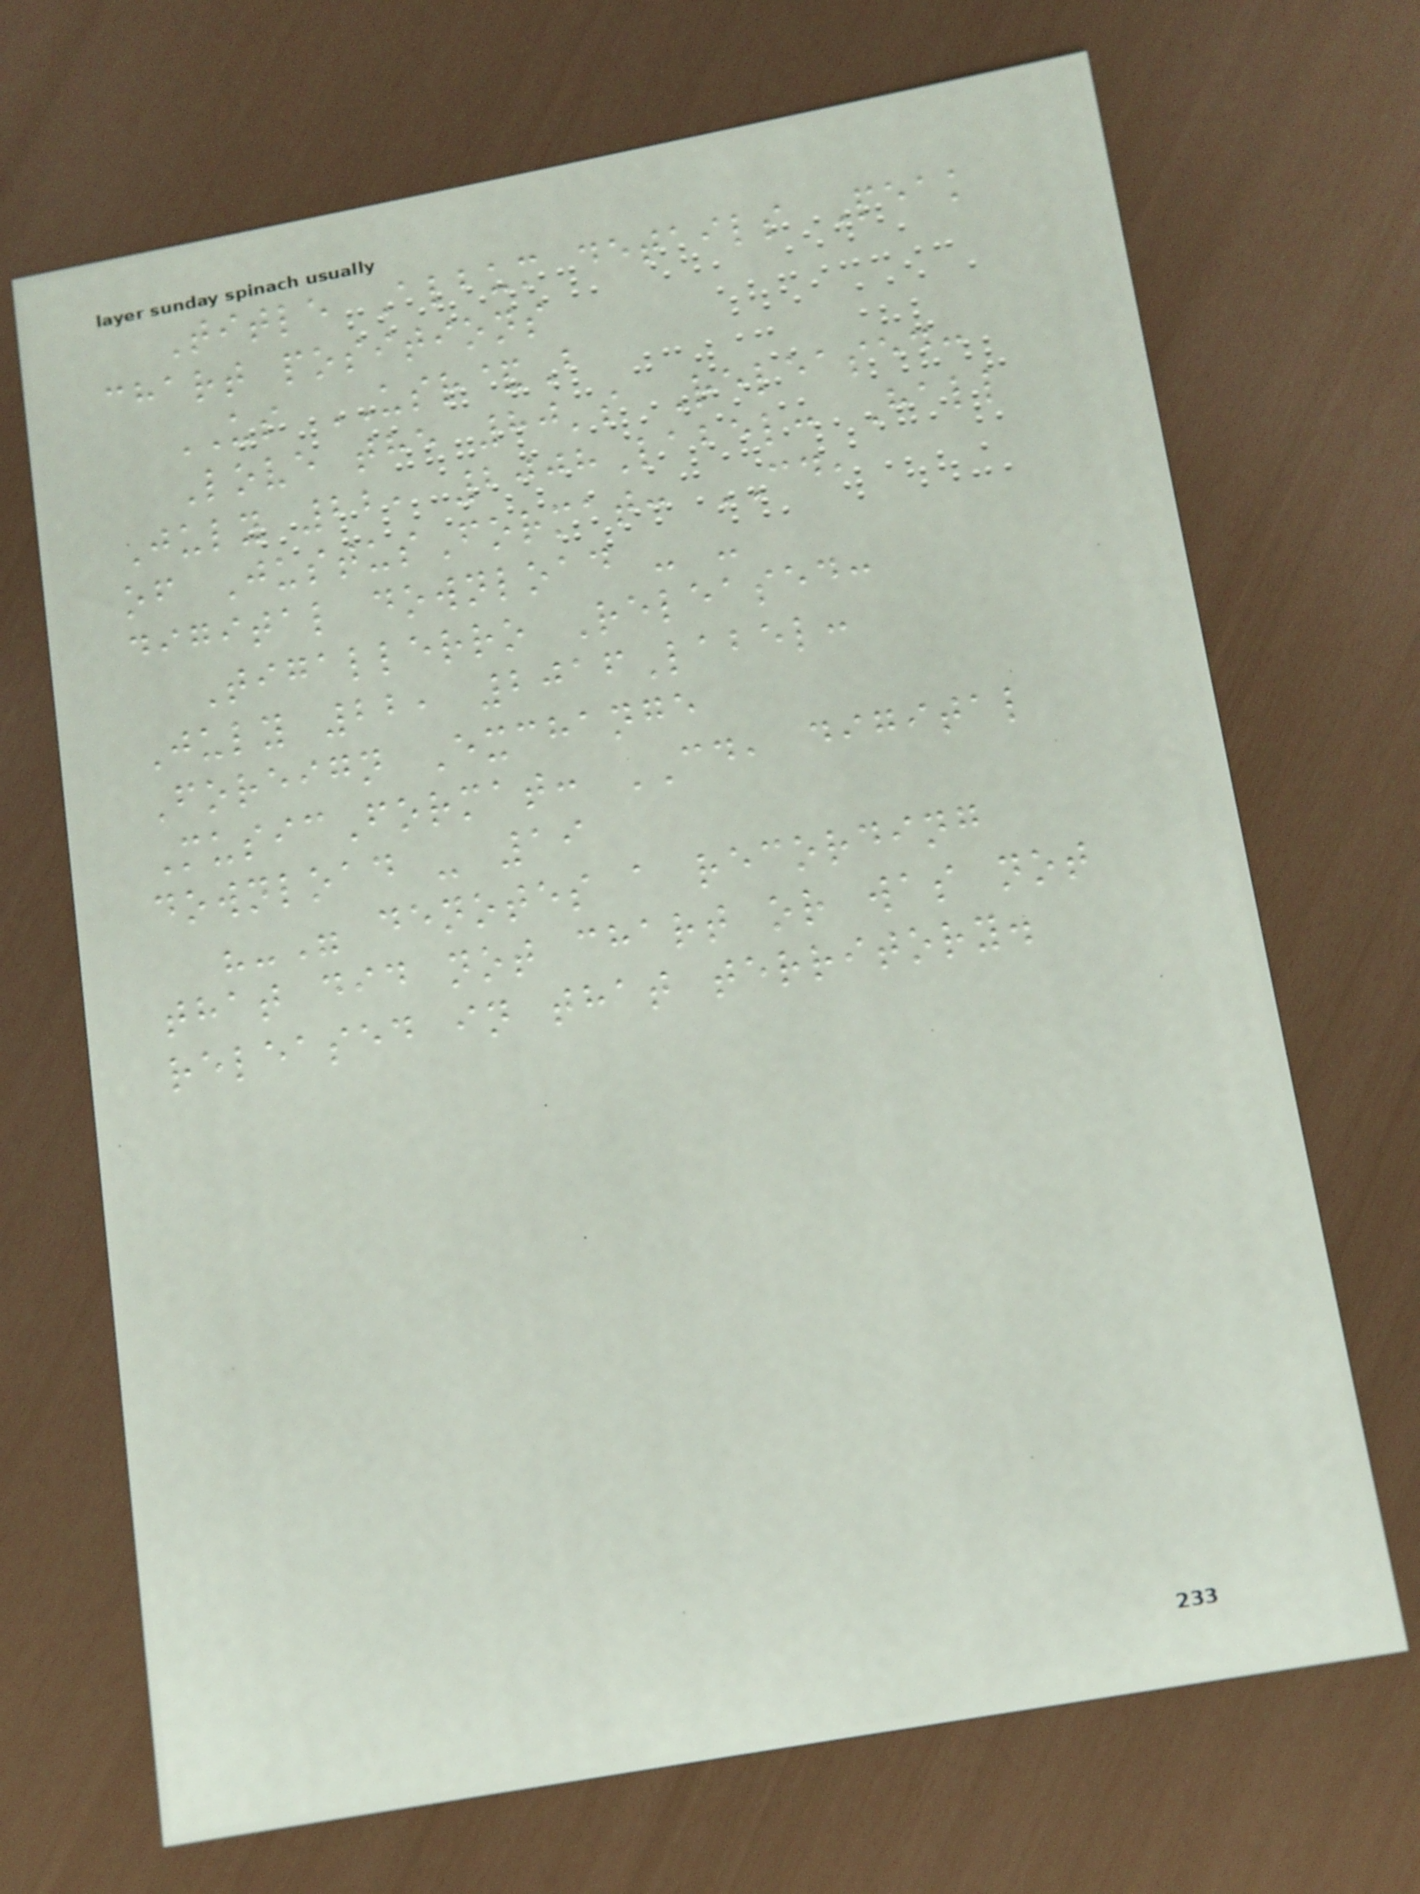Title Album details Peak
chart positions
US USR&B
Love the 80's Released:
July 22, 2008Label: Hall
of JustusFormat: CD,
digital download - -
Tigallerro Released:
July 22, 2016Label:
Foreign Exchange
MusicFormat: CD, digital
download - 19
"-" denotes a recording
that did not chart or was not
released in that territory.
